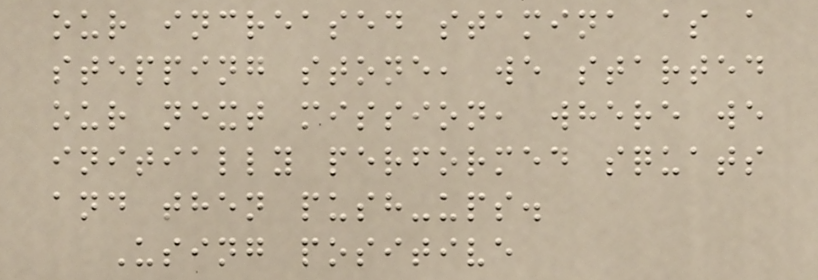our increased stamina as a
stepping stone, we started
our next mission, where we
initially performed squats
and then push-ups.
Using positive
